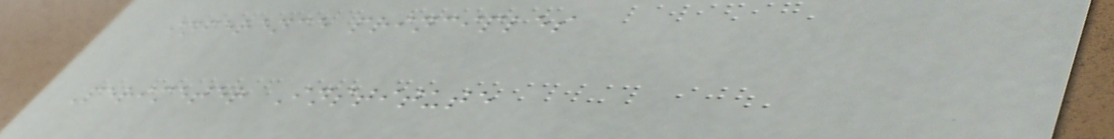inference principles
Perimeter Institute
